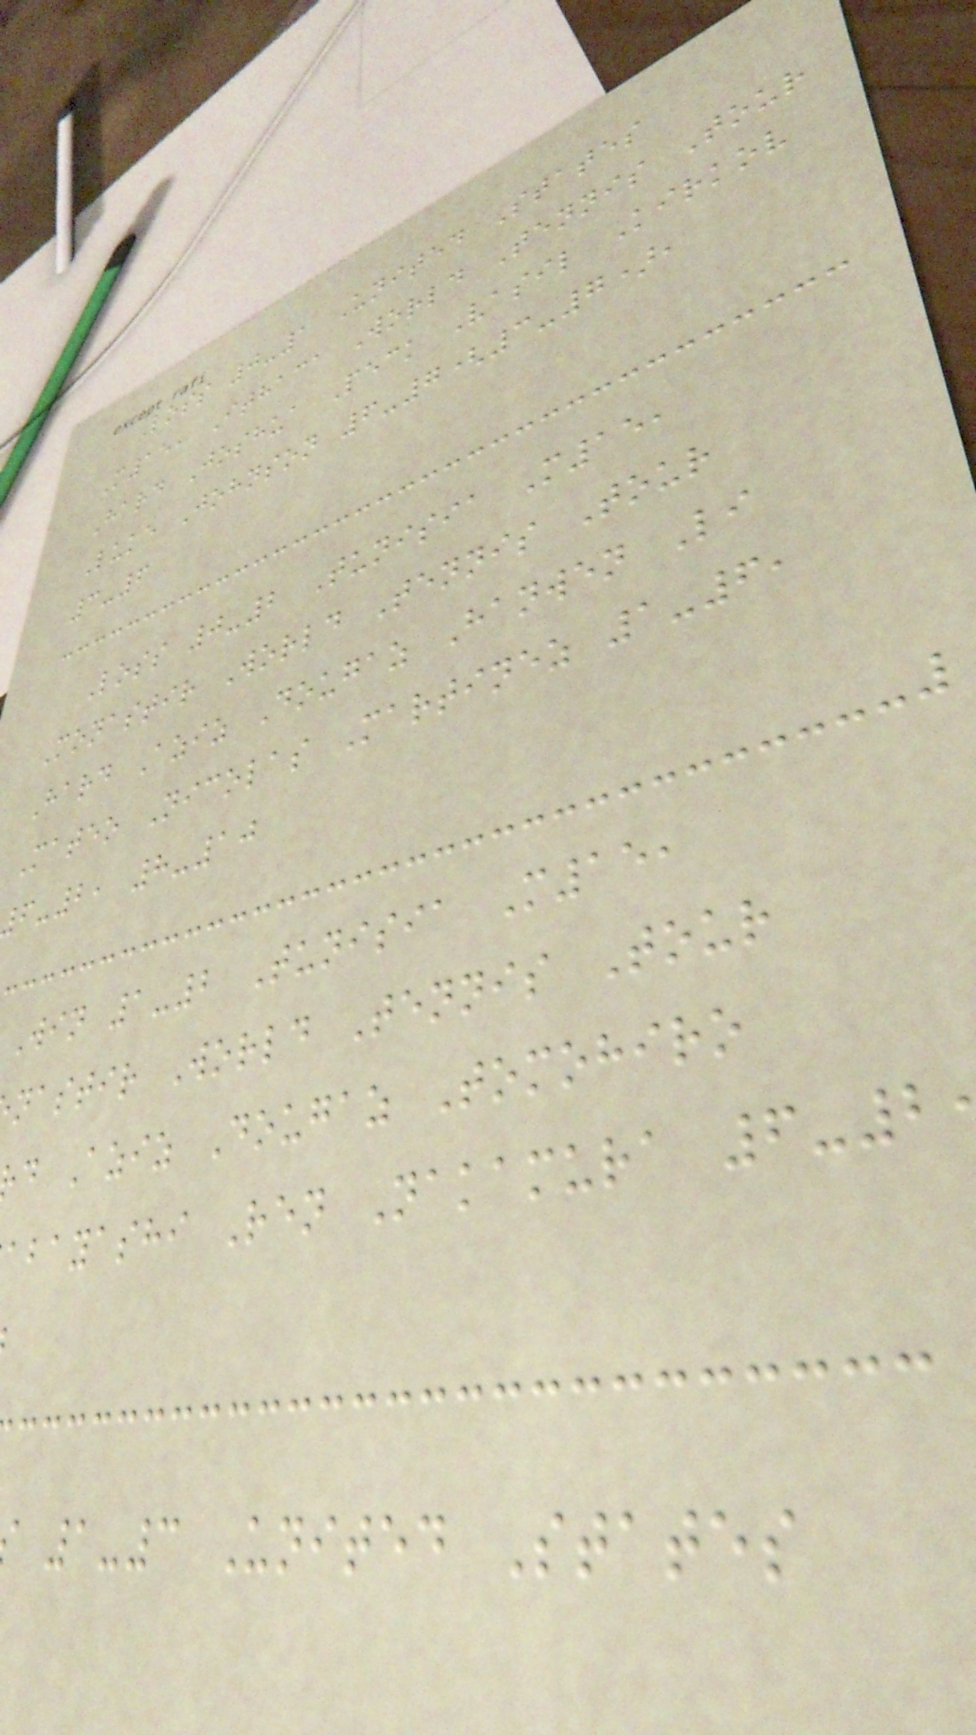Loss 0-1 United States
M15, Ithaca World Tennis Tour
Hard Joshua Peck Vasil Kirkov
Luke Johnson 6-7(3-7),
3-6
Loss 0-2 Tunisia M15,
Monastir World Tennis Tour
Hard Aziz Dougaz Hanwen Li
Mateo Nicolas Martinez 1-6,
-2, 8-10
Win 1-2 Tunisia M15,
nastir World Tennis Tour
d Aziz Dougaz Tomohiro
abayashi Ren Nakamura 6-2
1-3 United States
